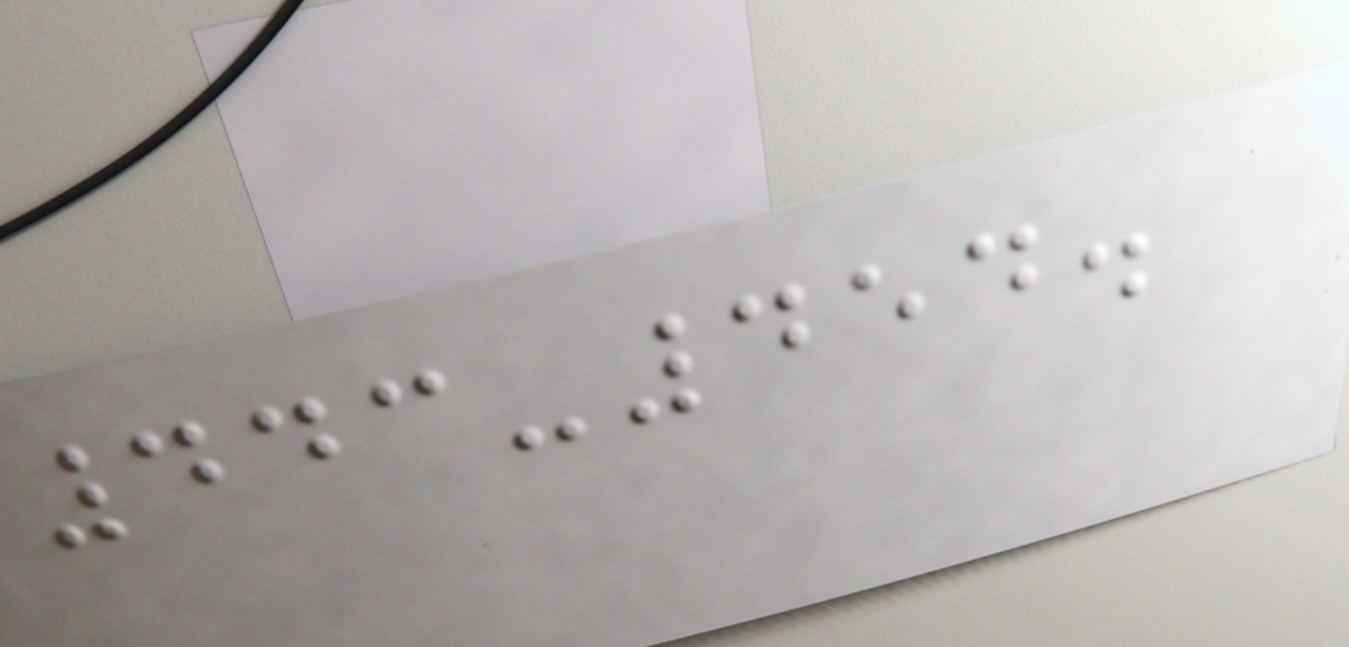443-454.
